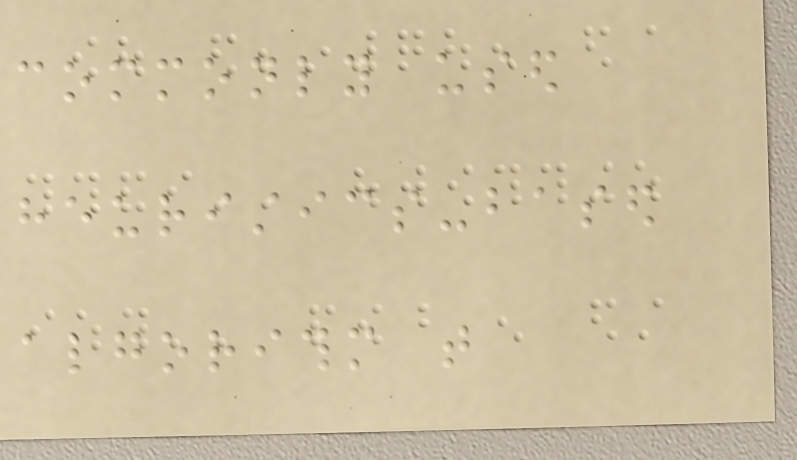commonly used
heuristics-based
algorithm that
